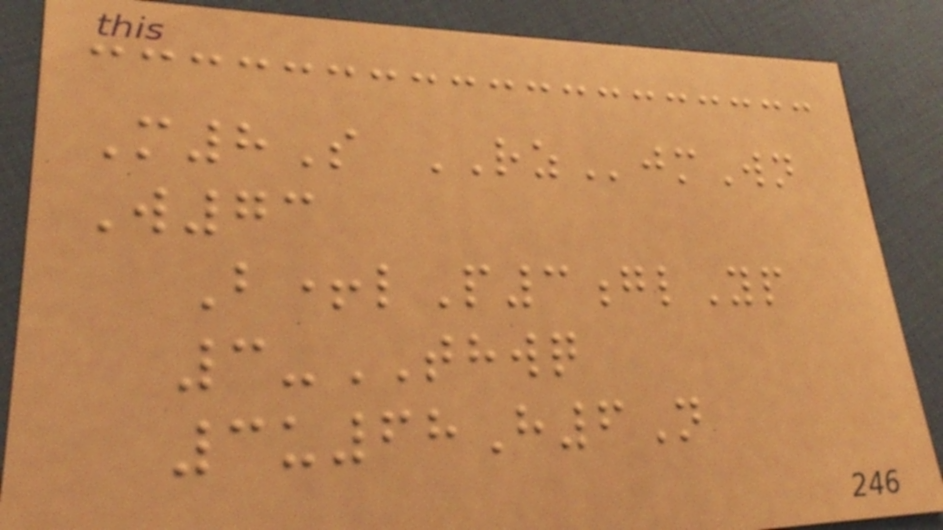M8S RZjmWn
W73
B+lP3glYp
3-THWQ
3u68H6N
